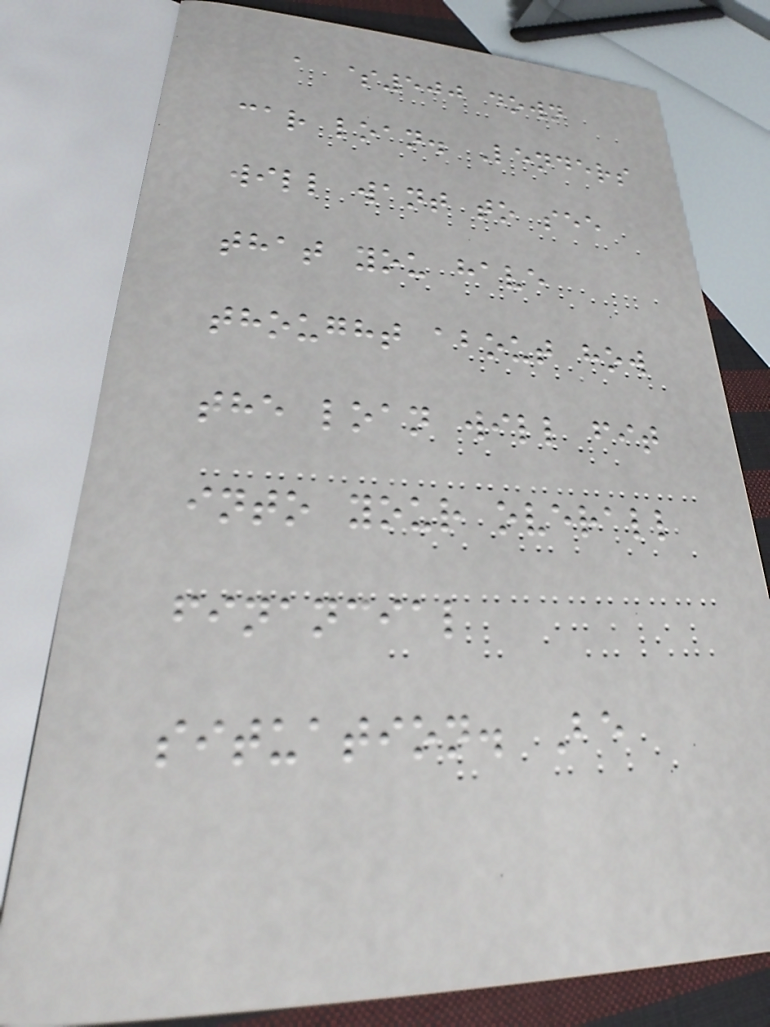a $500 down
car loan. Lenders
will want to see
that you have
thought about how
the loan will fit
into your overall
financial
situation. Be
